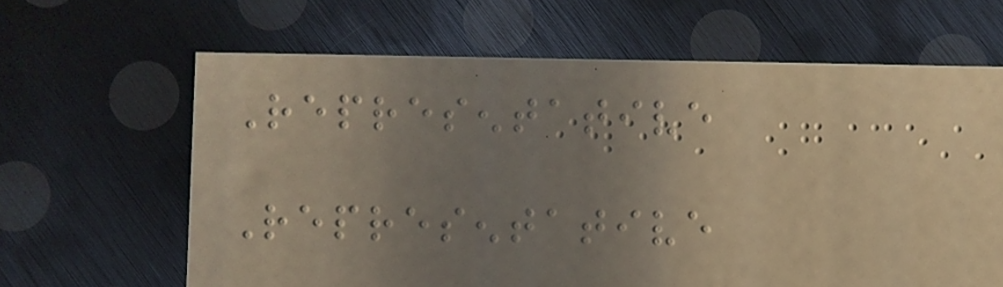Representative
Representative
